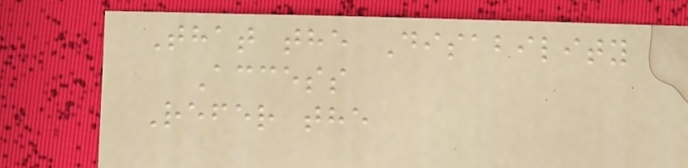That the Disability
Access
Refer the
